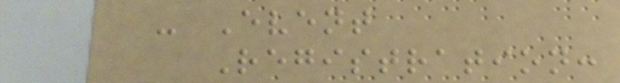- Event
Registration:
